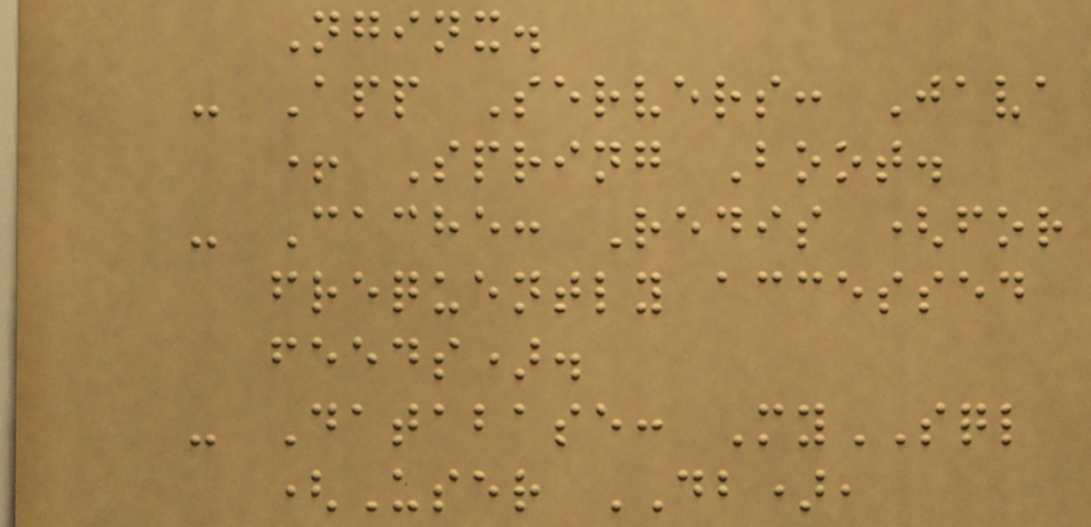Nginx.
- App Servers: Java
+ Spring Boot.
- Cache: Redis (for
frequently accessed
feeds).
- Database: MySQL
(User DB),
